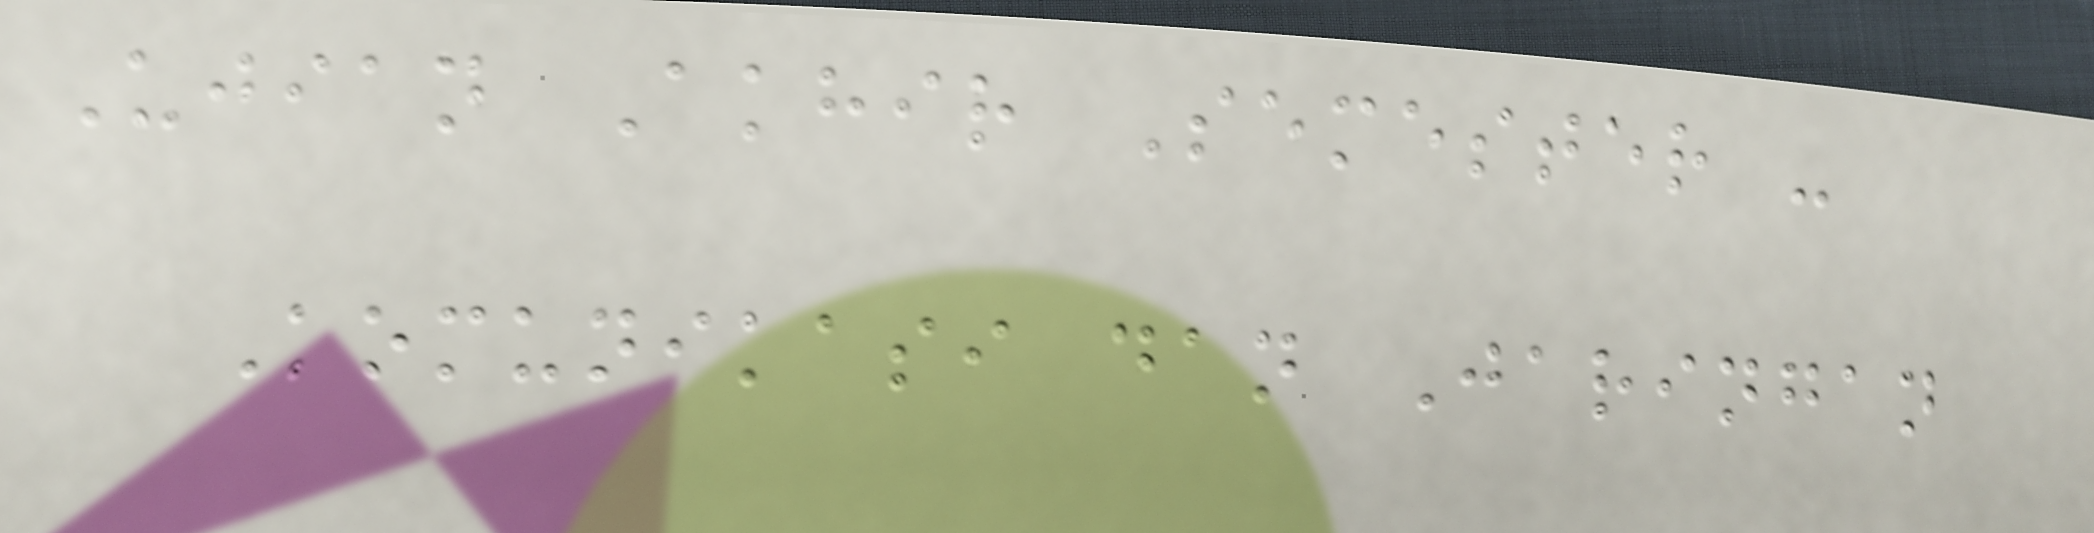Ujian Akhir Semester -
Komunikasi dan Jaringan
